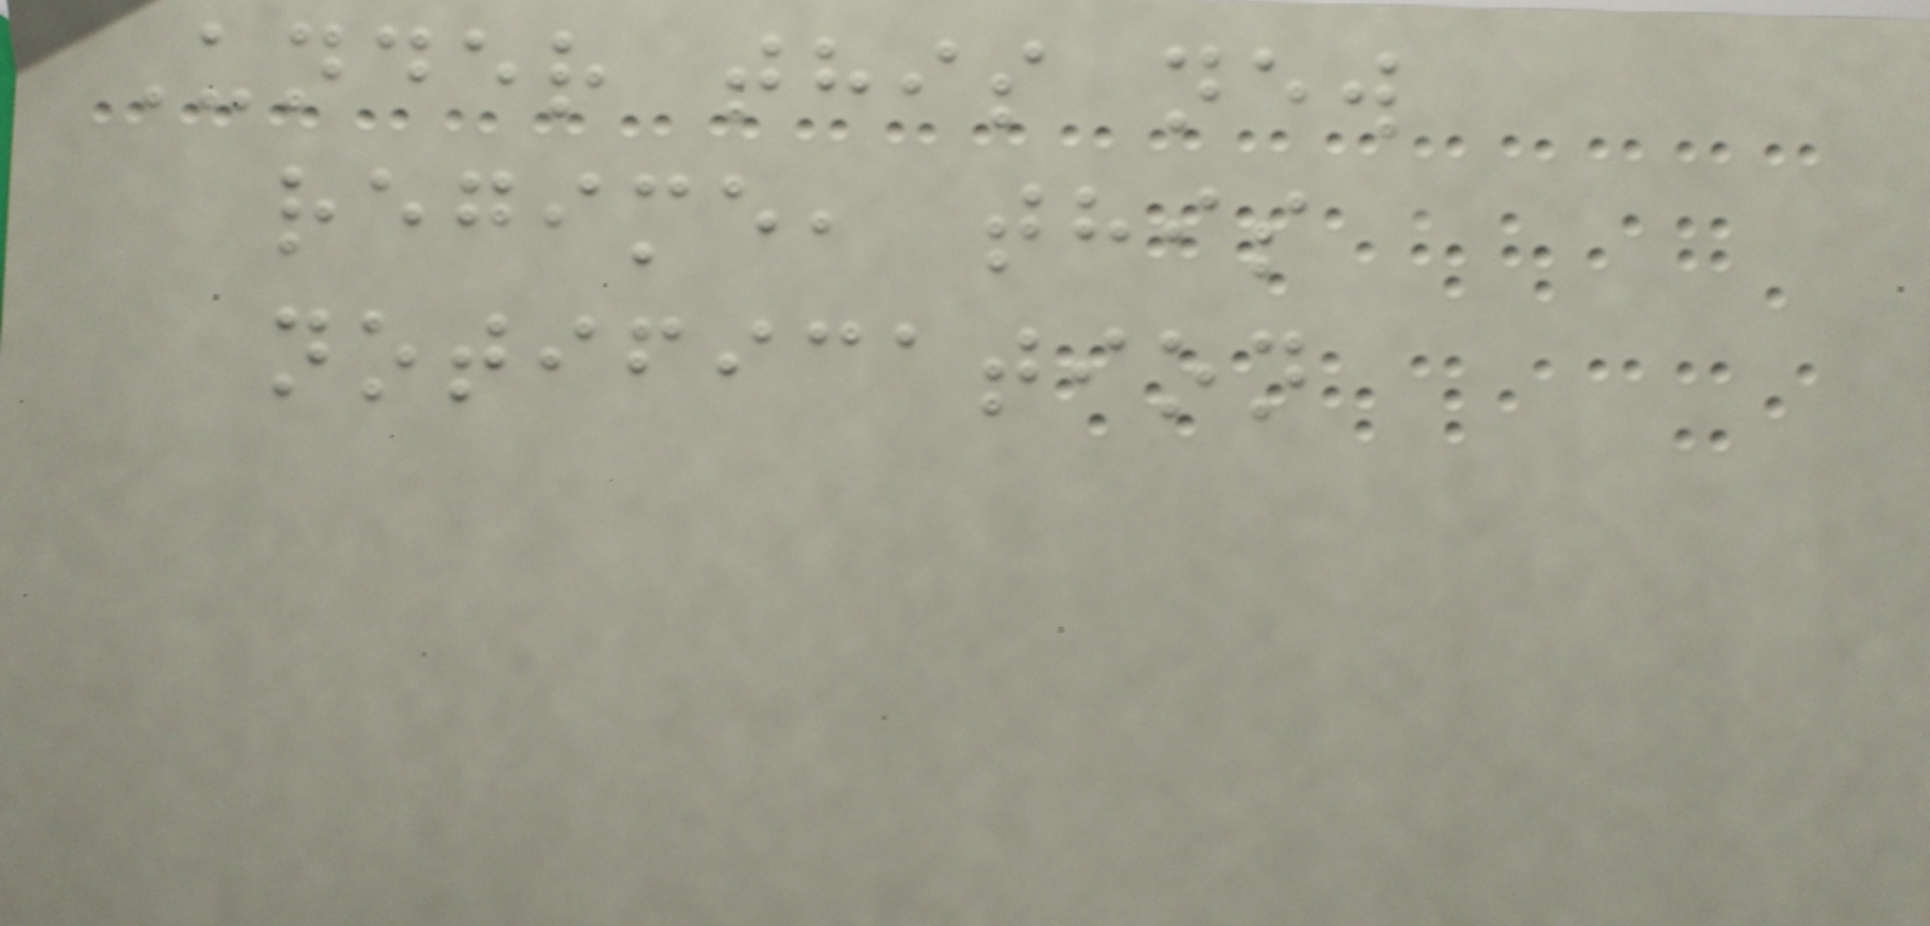Under this new
regime, this
notification
